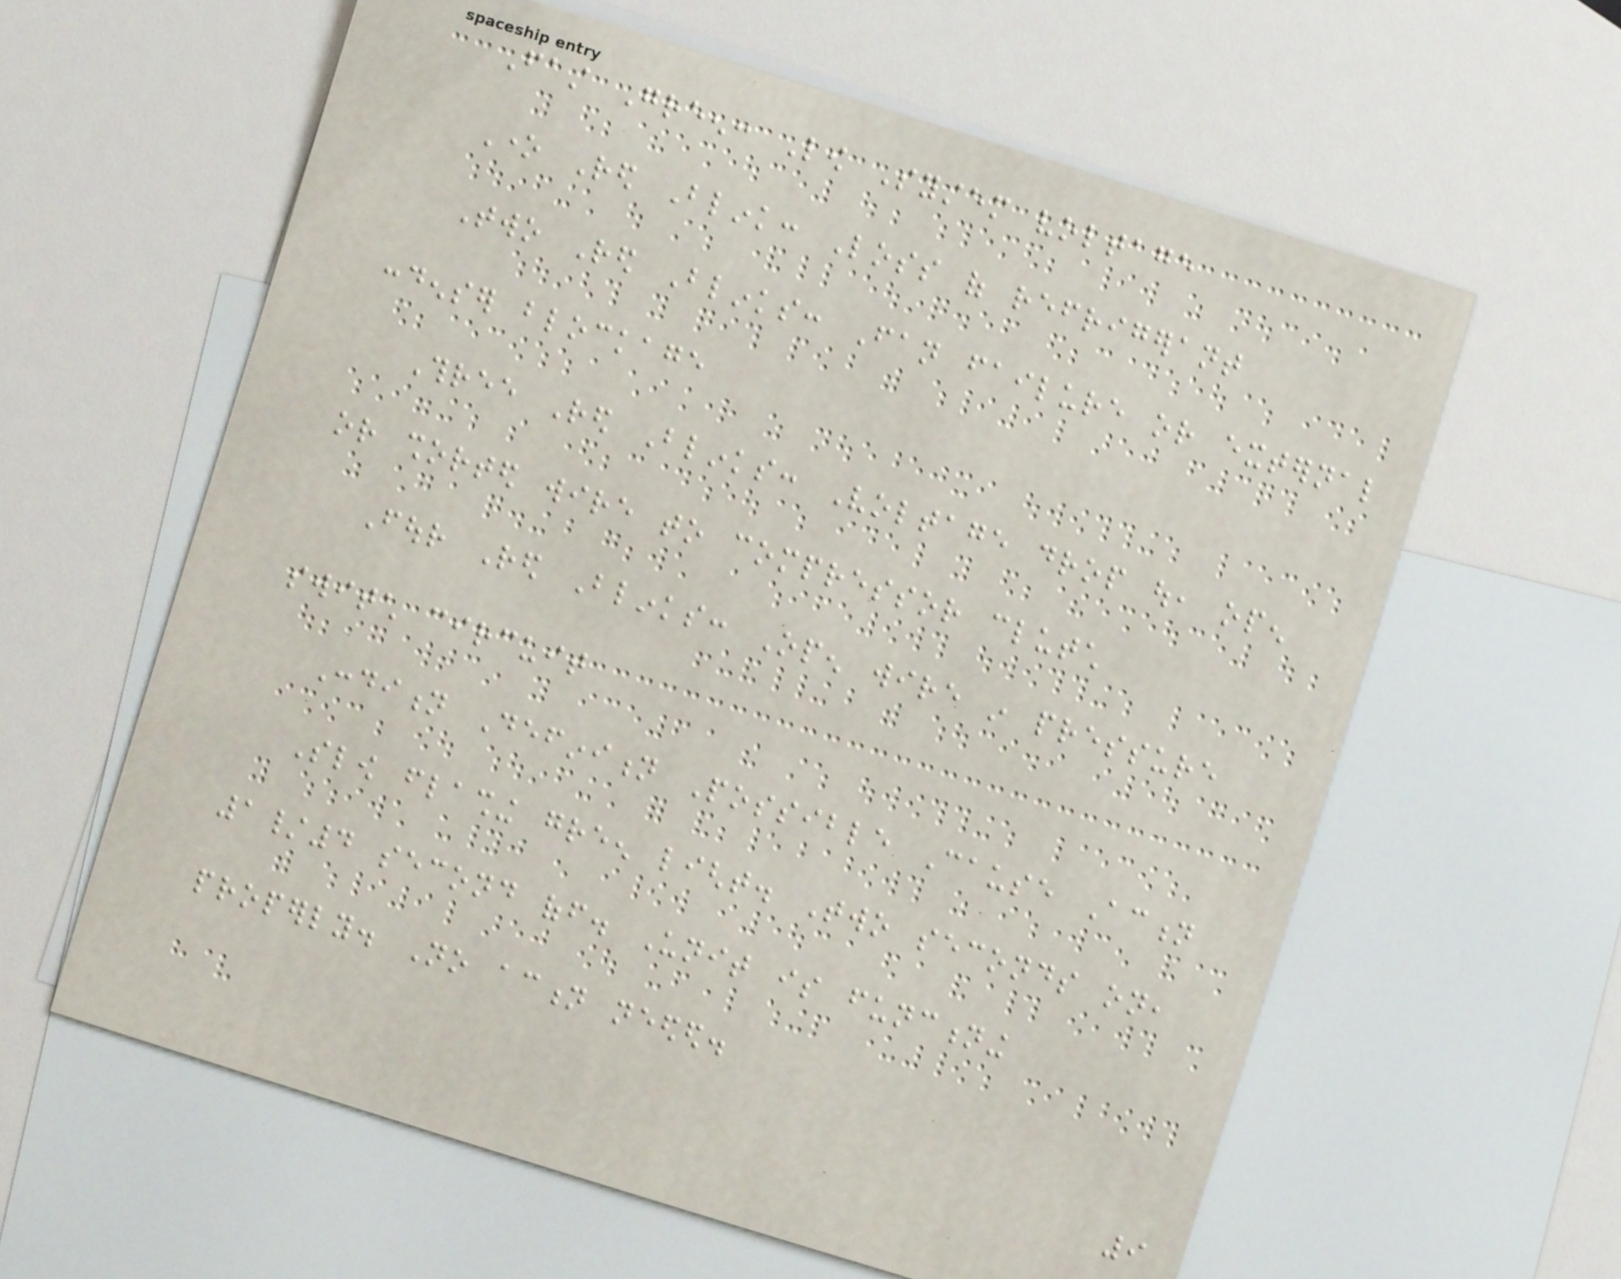Fast Green: Low System voltage
One Red Blink: Loss of refrigerant
Two Red Blinks: Fan failure or external
condenser blockage
Three Red Blinks: Voltage drop out, open
or shorted wire to compressor clutch
Four Red Blinks: Open wire in pressure
switch circuit
Condition Definition Possible Cause Action
Slow flashing green light. Two seconds on,
1/4 second off. Unit is functioning
properly. No action needed.
9
